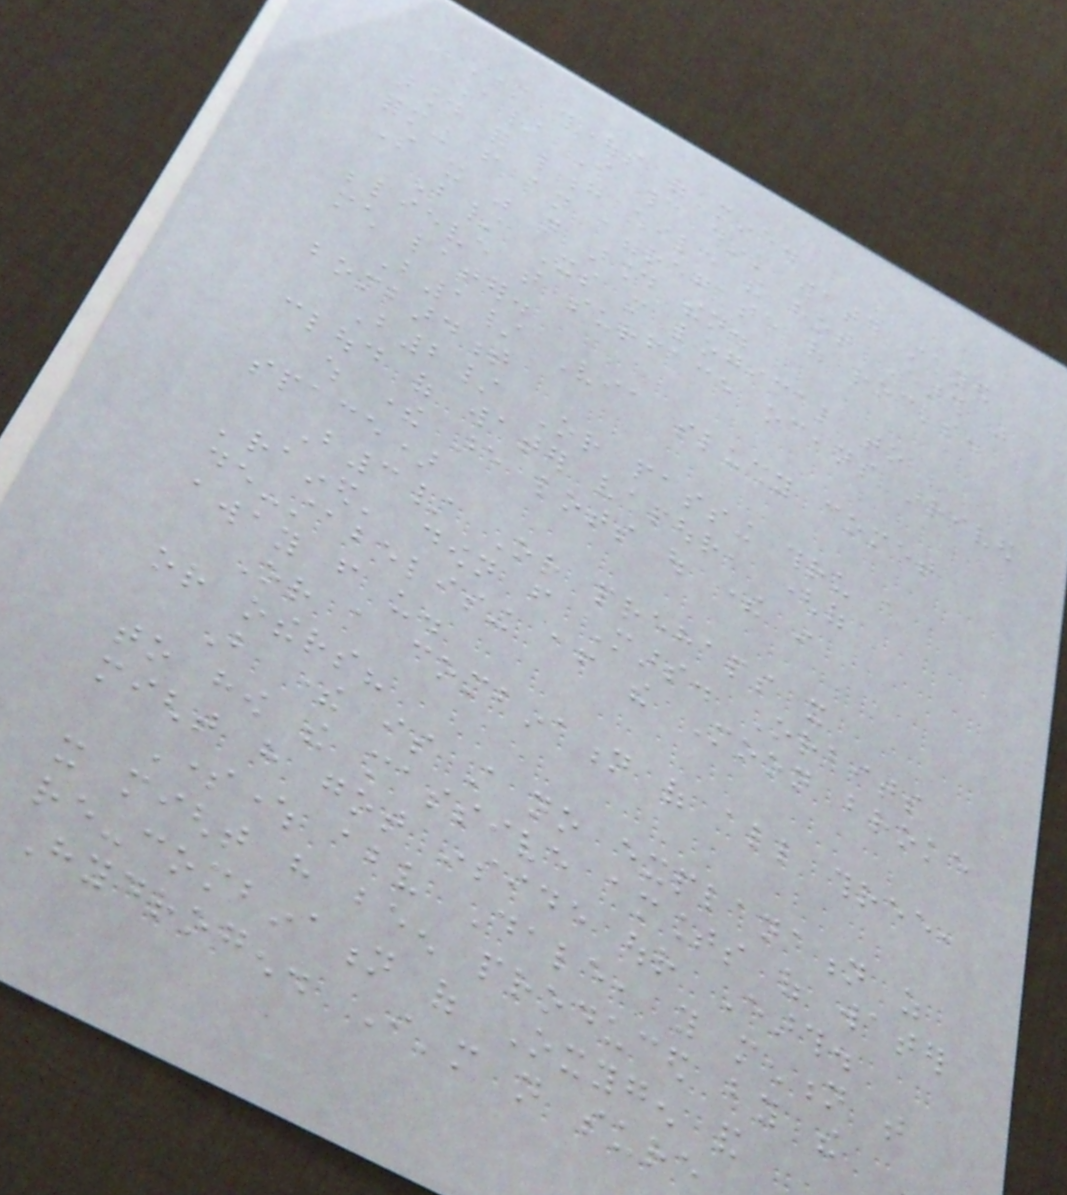Some thoughts of mine.
A/ I cannot think water stayed
around for long while the hot Earth was
forming from an aggregate of rocks.
So it was not around then.
B/ Its more logical to
believe that surface oceans arrived
much later.
B1/ Via slushy comet
bombardment
B2/ Or passing thru a
cloud of water vapour, (of
which there are lots out there in
space)
B3/ Or prehaps it
'rained' down from Mars. Orbits
de-stabelising after the Moon broke
away from us.
Or a combination of all three,
or others?
But there is still no explanation as
to how the massive amounts of water
might have got inside our Earth.
Somewhere above Dale, you mention that
it might have been produced by the
re-combination of Oxygen and
Hydrogen. I'm not sure
